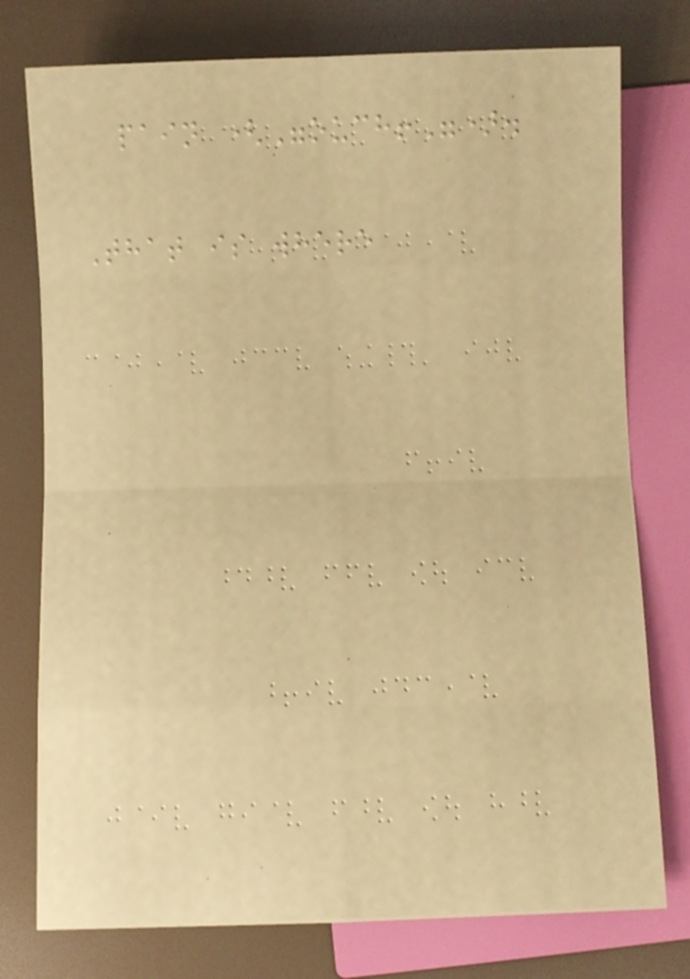pain ("ouch!").
That is where
